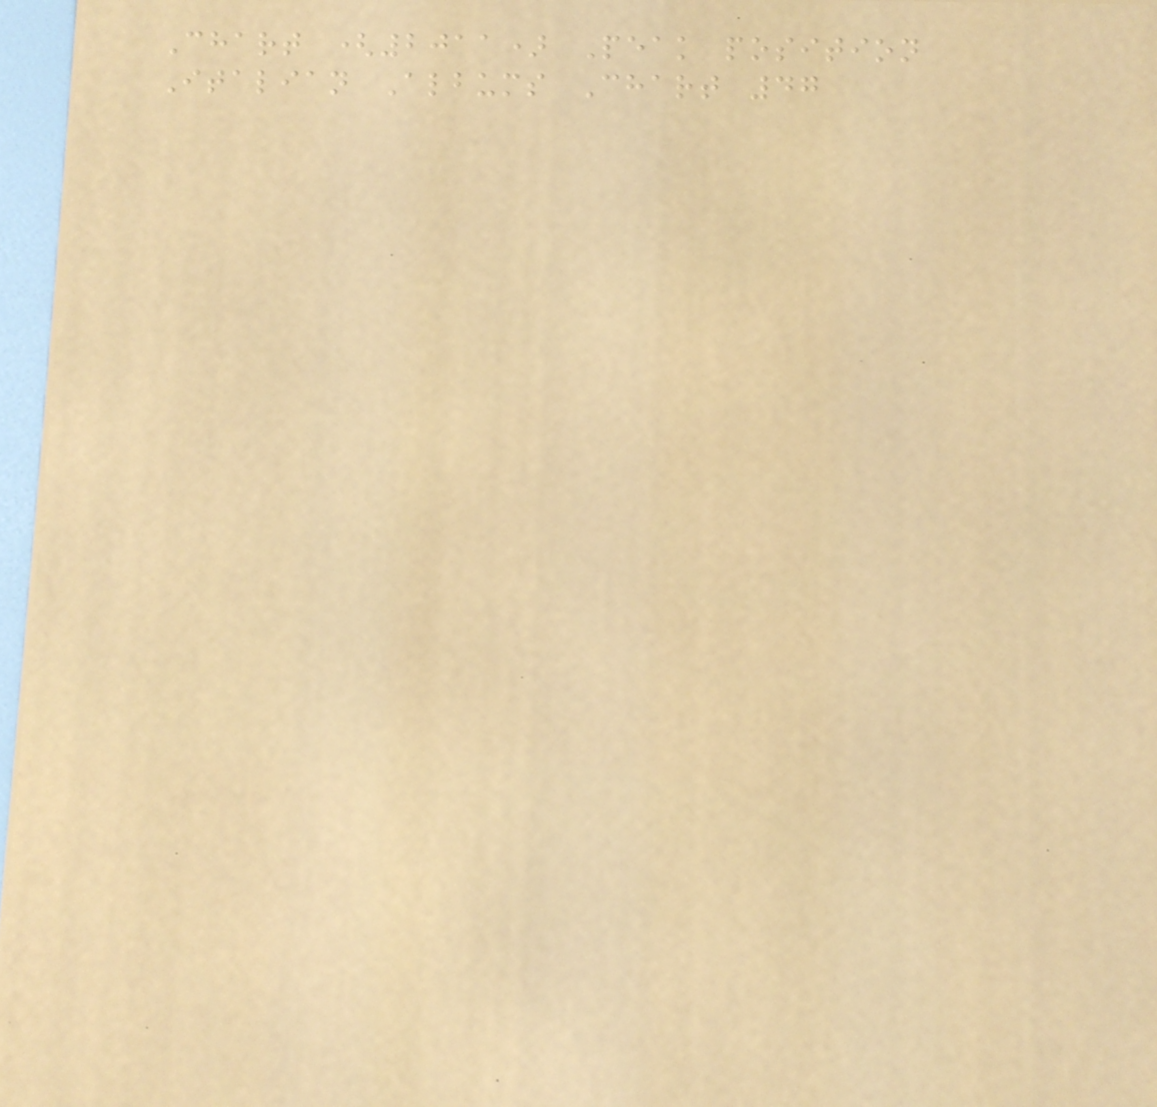Chart (2011) Peak position
Italian Albums Chart 47
